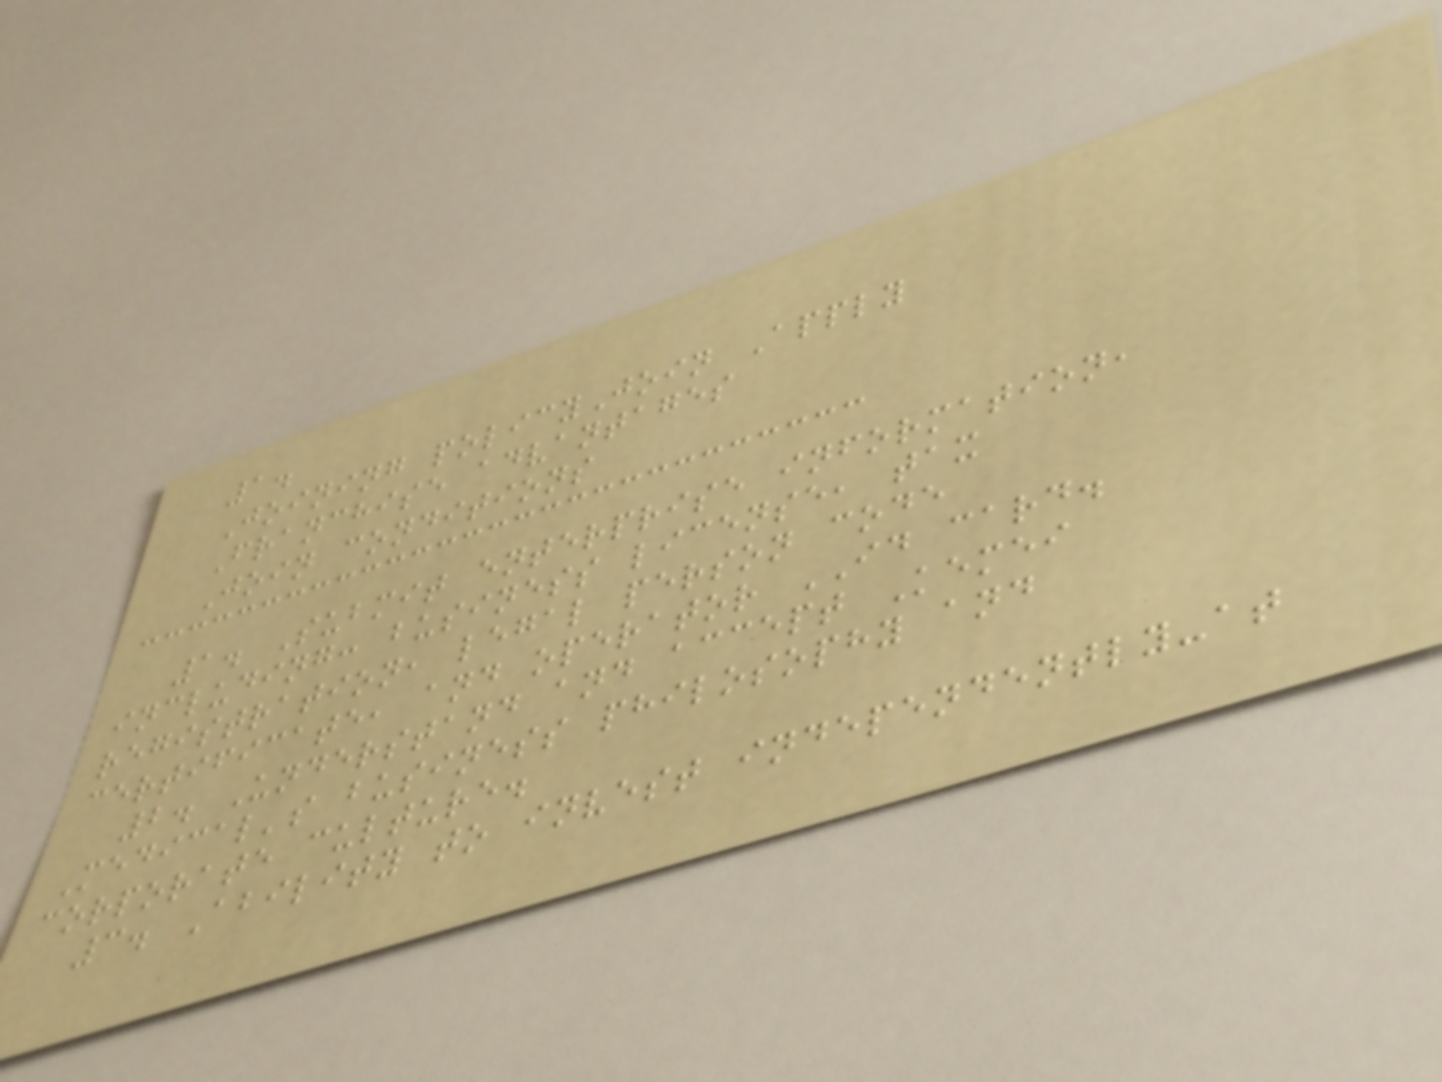1.
Joining policyJoin Apply
Franchise advantages
Join conditions
1. Submit enterprise information,
including: business license, tax
registration, legal person code
certificate, and operator ID card.
2. Understand and accept Kemei
Medical's business philosophy and
corporate culture.
3. Ability to invest independently-at
